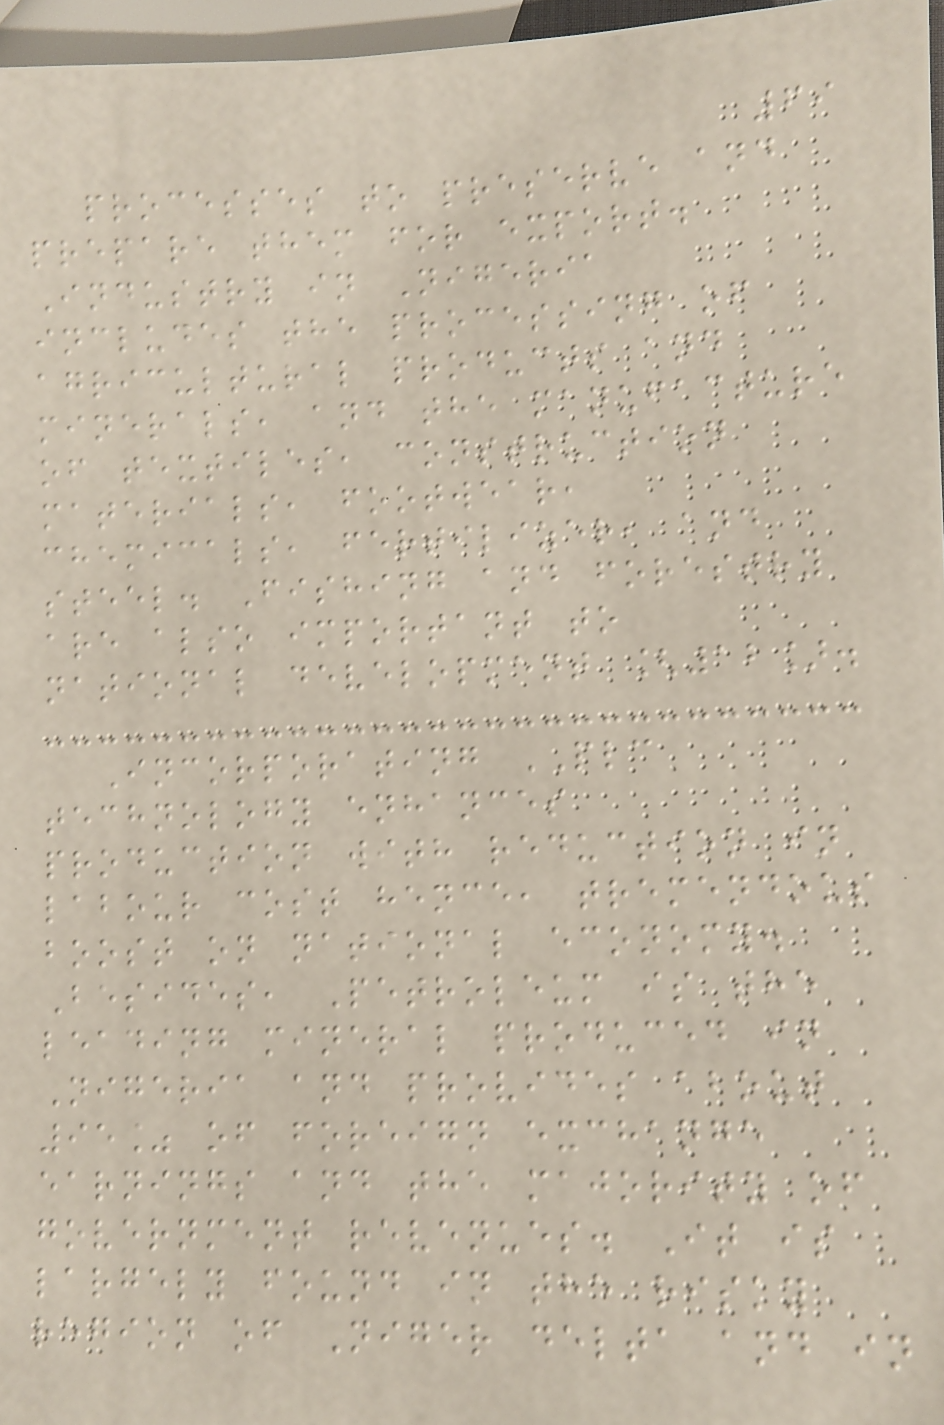69
processes to preserve and
prepare them for export.
Industry in Nigeria
includes the processing of
agricultural products and
minerals, and the manufacture
of textiles, construction
materials, footwear,
chemicals, fertilizer, and
steel. Fishing and forestry
are also important to
national development [12].
Incorporating PLC
technology enhances
production with reduction in
labour cost hence, tremendous
boost on national economy.
Besides, Petroleum is the
leading mineral produced in
Nigeria and provides about
95% of foreign exchange
earnings and the majority of
government revenues. It is
largely found in the risky
region of Niger delta and in
